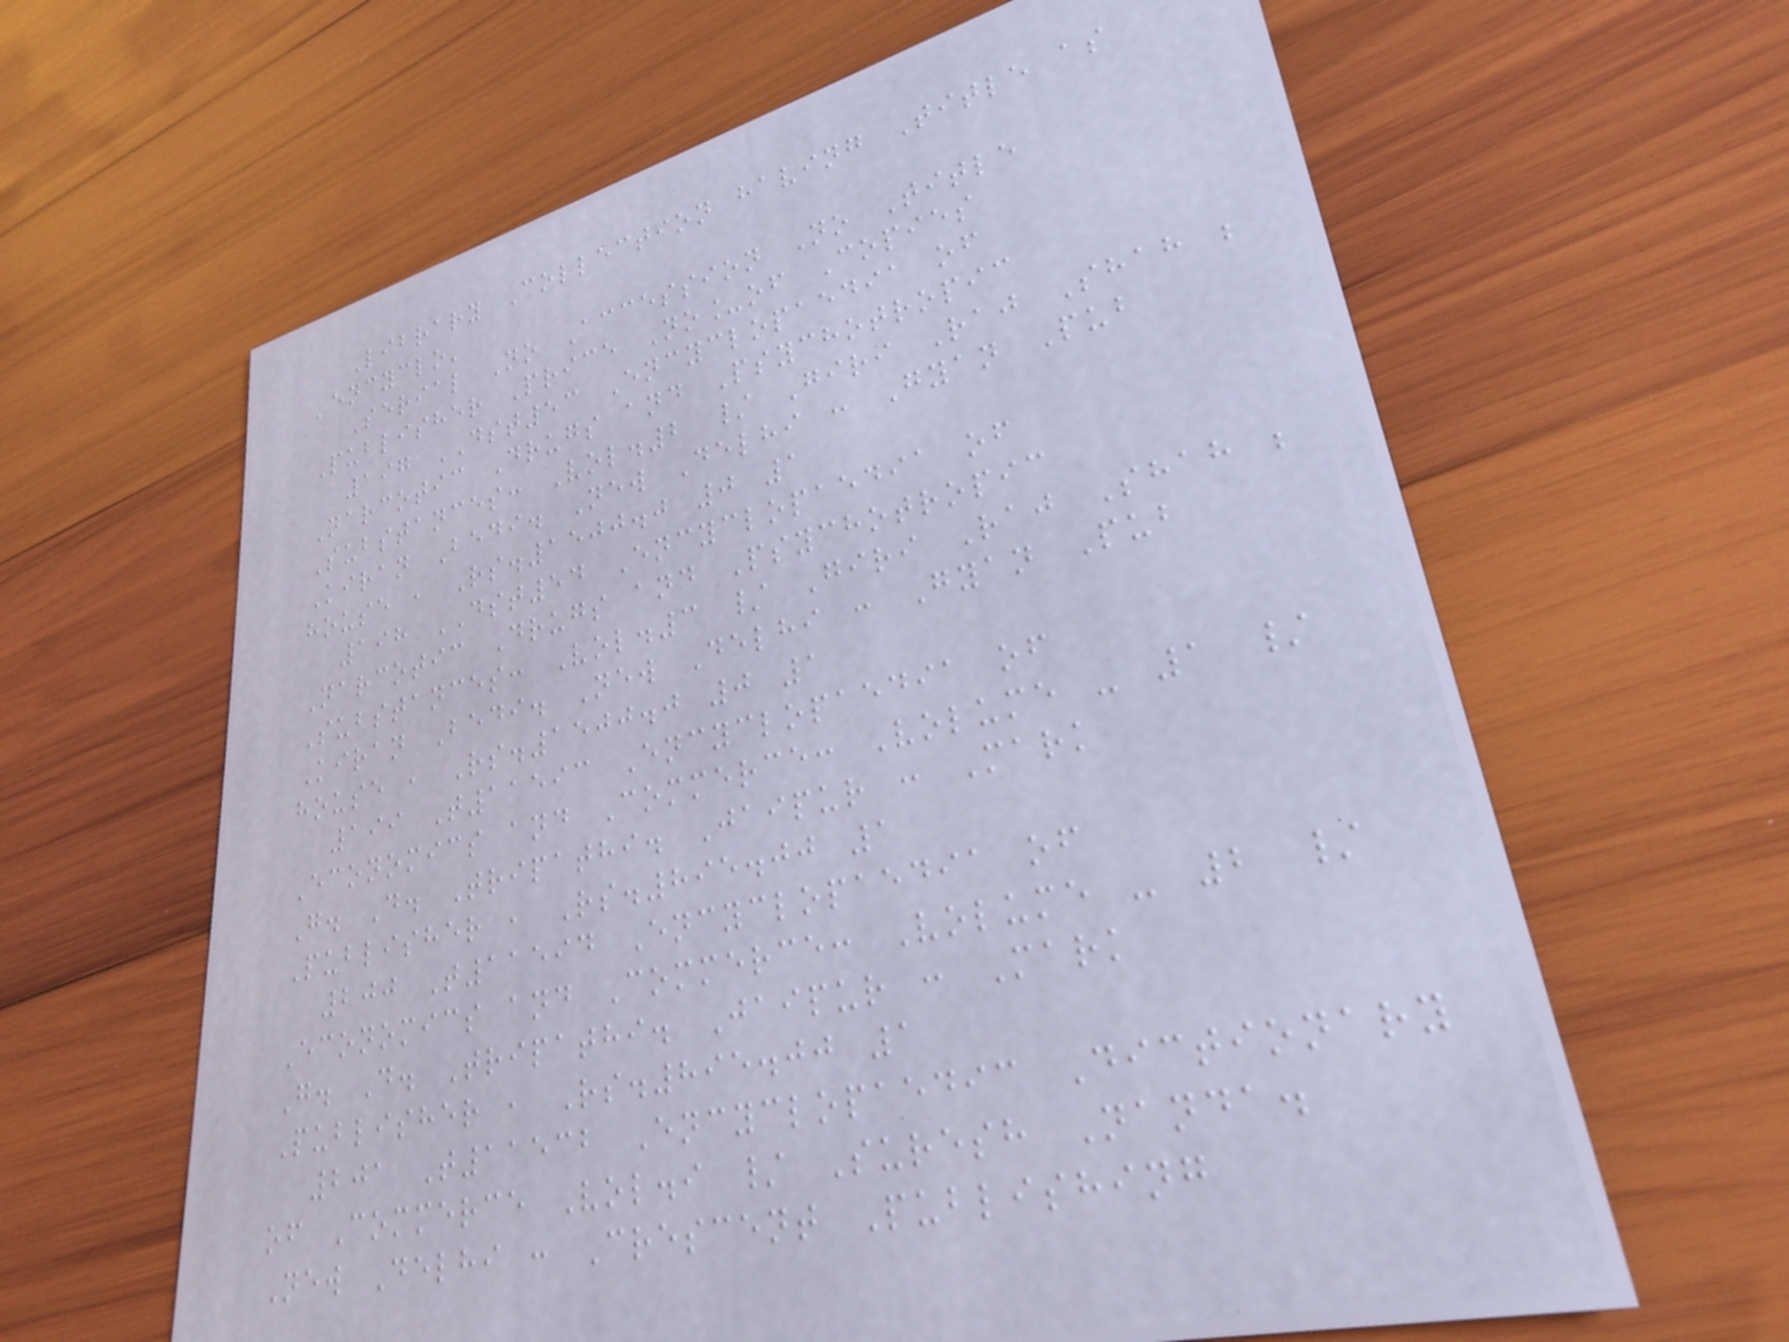Library Collection having Title as
'encyclo'
Serial No Accession No Title
Publisher Price No_of Copies
197 DST53 Encyclopaedia of
Narcotic Drugs and Psychotropic
Substances: Vol.2 / Giri Raj Shah ;
Kiran Bedi. New Delhi : Gyan Pub
house , Rs.1500.0 0 1
198 DST54 Encyclopaedia of
Narcotic Drugs and Psychotropic
Substances: Vol.3 / Giri Raj Shah ;
Kiran Bedi. New Delhi : Gyan Pub
house , Rs.1500.0 0 1
199 T11593 Encyclopaedia of
Economics and Commerce: Volume - 1 /
G. D. Tripathi. Jaipur : Mark
Publisher , Rs.895.00 1
200 T11594 Encyclopaedia of
Economics and Commerce: Volume - 2 /
G. D. Tripathi. Jaipur : Mark
Publisher , Rs.895.00 1
201 T11532 Encyclopaedic Dictionary
of Commerce Vol.i / Suresh Nanda.
New Delhi : Crescent Publishing
